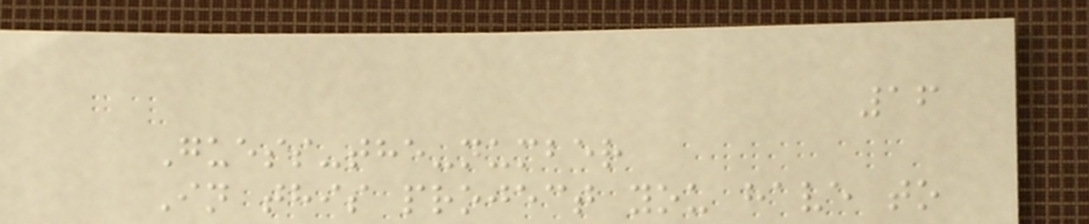16
Guess-the-number
In this project you have to
